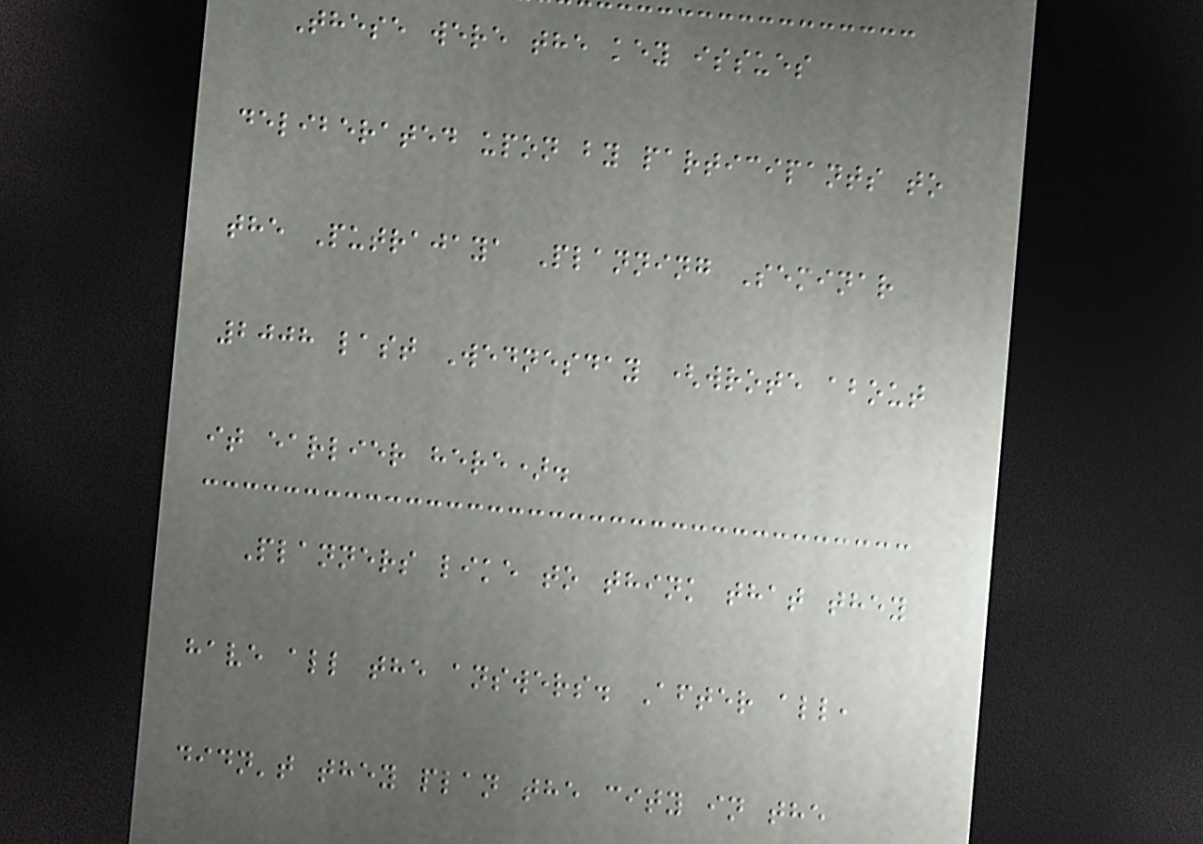These were the key issues
deliberated upon by participants to
the Putrajaya Planning Seminar
2008 last Wednesday (wrote about
it earlier here).
Planners like to think that they
have all the answers. After all,
didn't they plan the city in the
